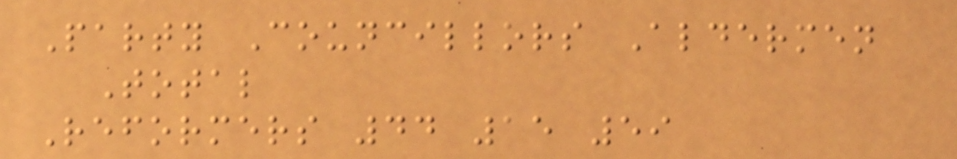Party Councillors Aldermen
Total
Reformers 44 15 59
